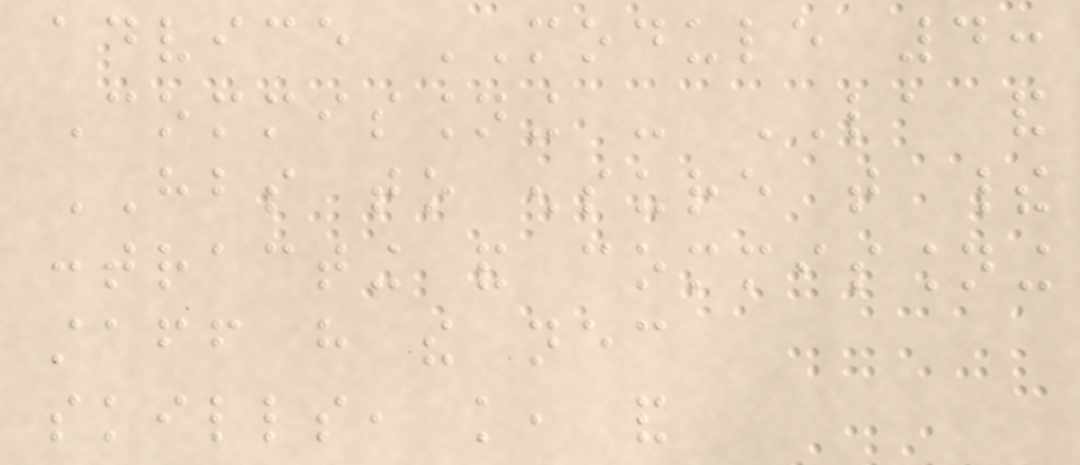advice MODULE 4:
Commissioning - LA and
HBS to ensure that their
contracting and commissioning
staff have the necessary
skills, knowledge, and
